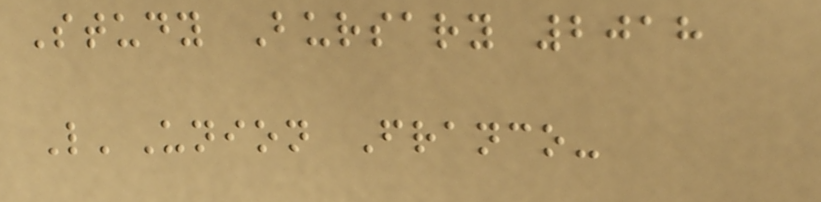Study Bursary 2018
L'Union Franco-
